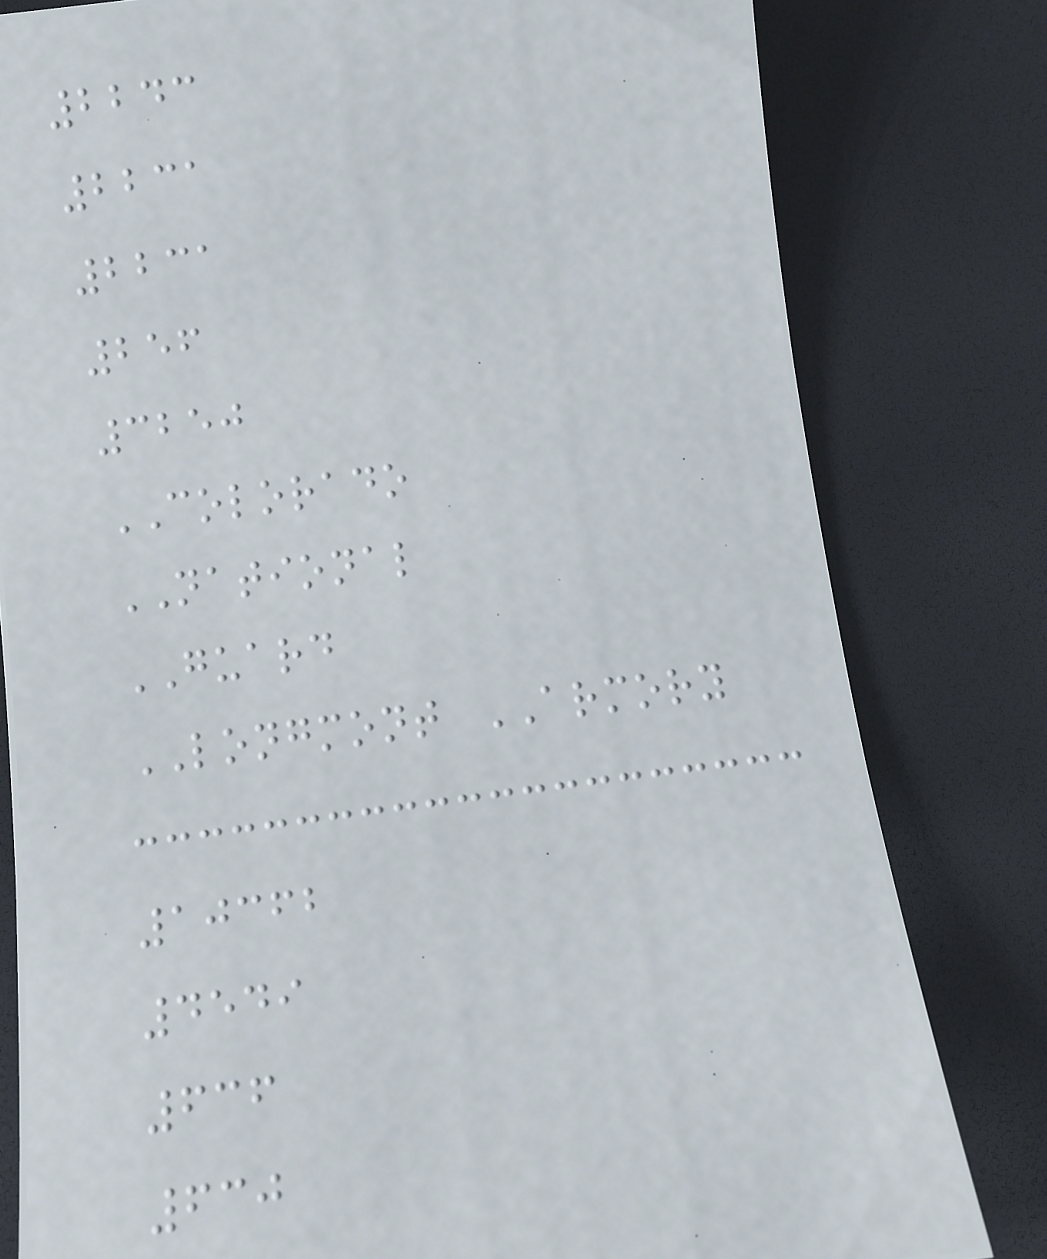2243
2231
2231
256
3250
COLORADO
NATIONAL
GUARD
LONGMONT ARMORY
10362
4549
636
630
